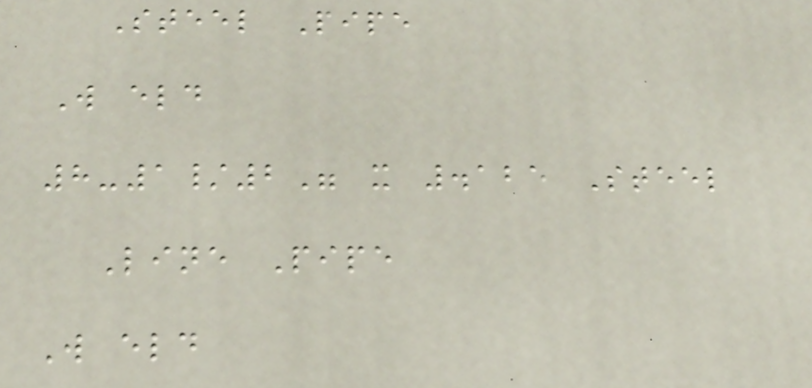Steel Pipe
W eld
8-1/2" x .125 Steel
Line Pipe
W eld
